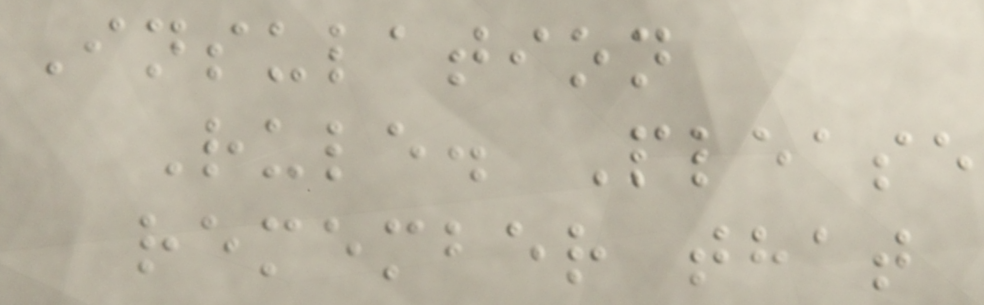Insulation
Rule. Please
remember that
